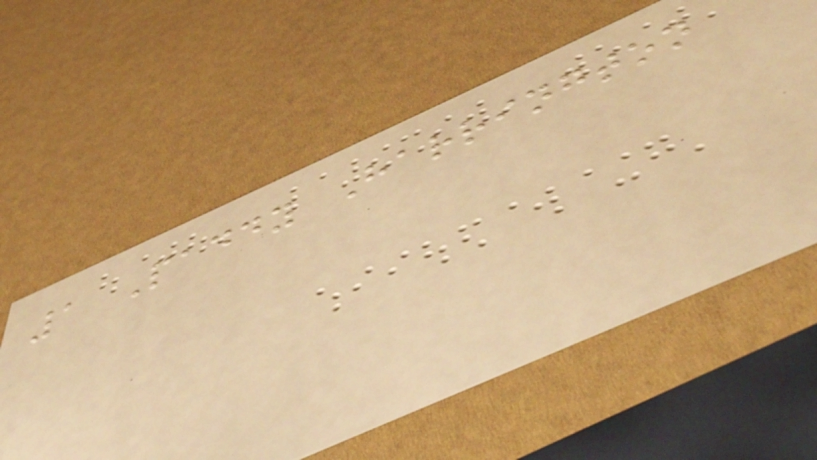1 Paddy Harrington
